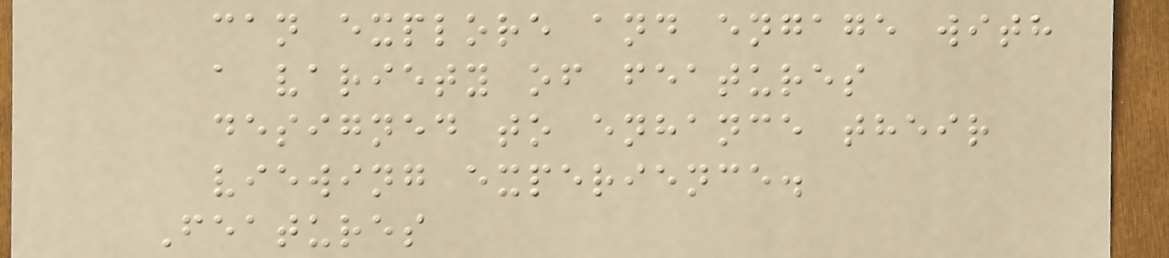can explore and engage with
a variety of features
designed to enhance their
viewing experience.
Features
